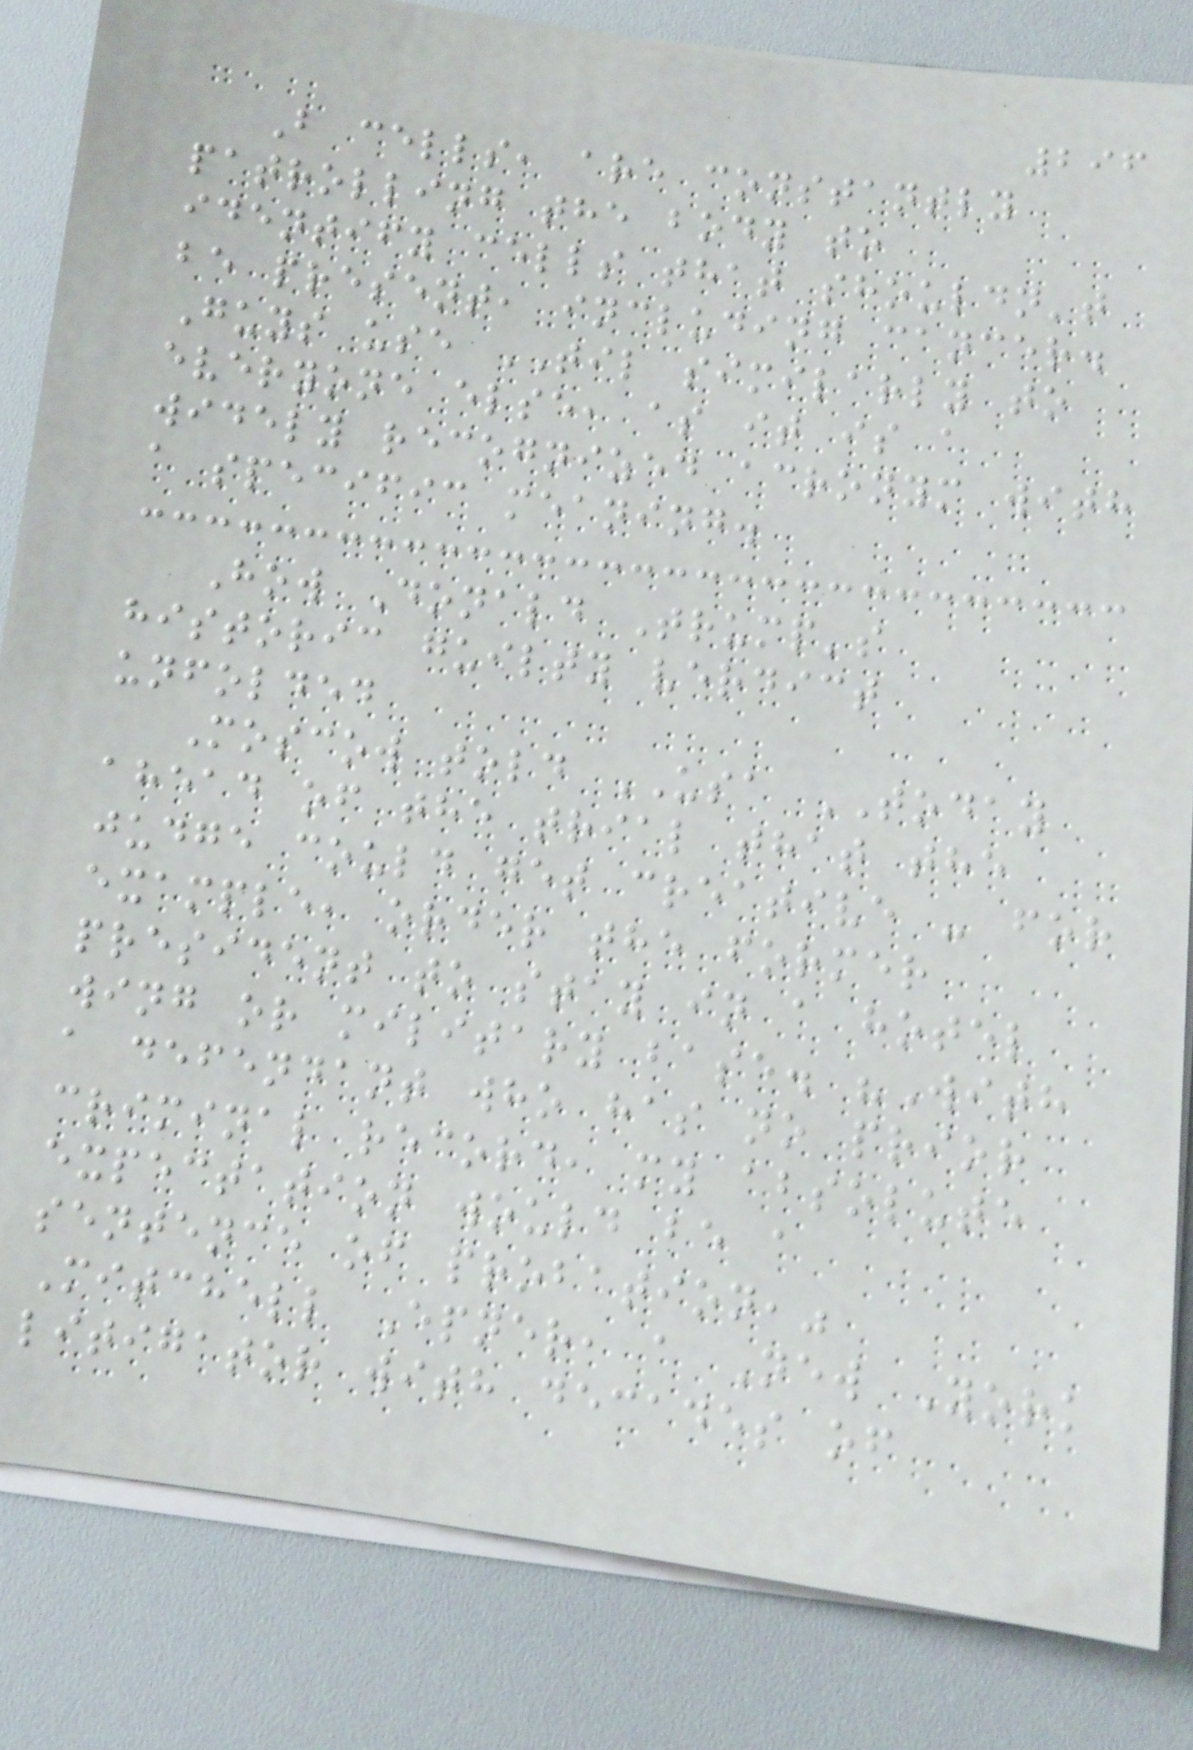296
B cells, are constantly
patrolling the body to
identify cells that shouldn't
be present, including cancer.
Guys use TIL similarly to
everyone else, as it is a
widely recognized acronym with
a specific meaning.
How Donald Trump's
historic guilty verdict
unfolded
Moscow told USA TODAY
ahead of the trial that the
judge could get creative - for
example, order the former
president to stay in a hotel
wing or military base. "With
a defendant who has no prior
criminal record, my absolute
expectation would be a
sentence of probation,"
Mitchell Epner, a New York
litigator with decades of
